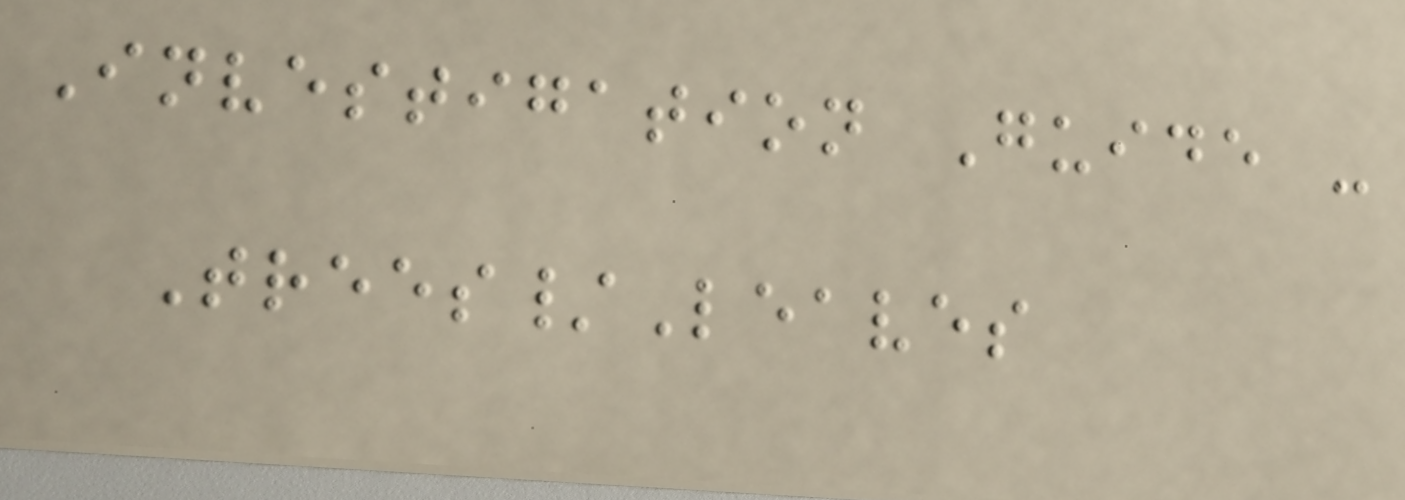Investigation Guide -
Trees/Leaves
